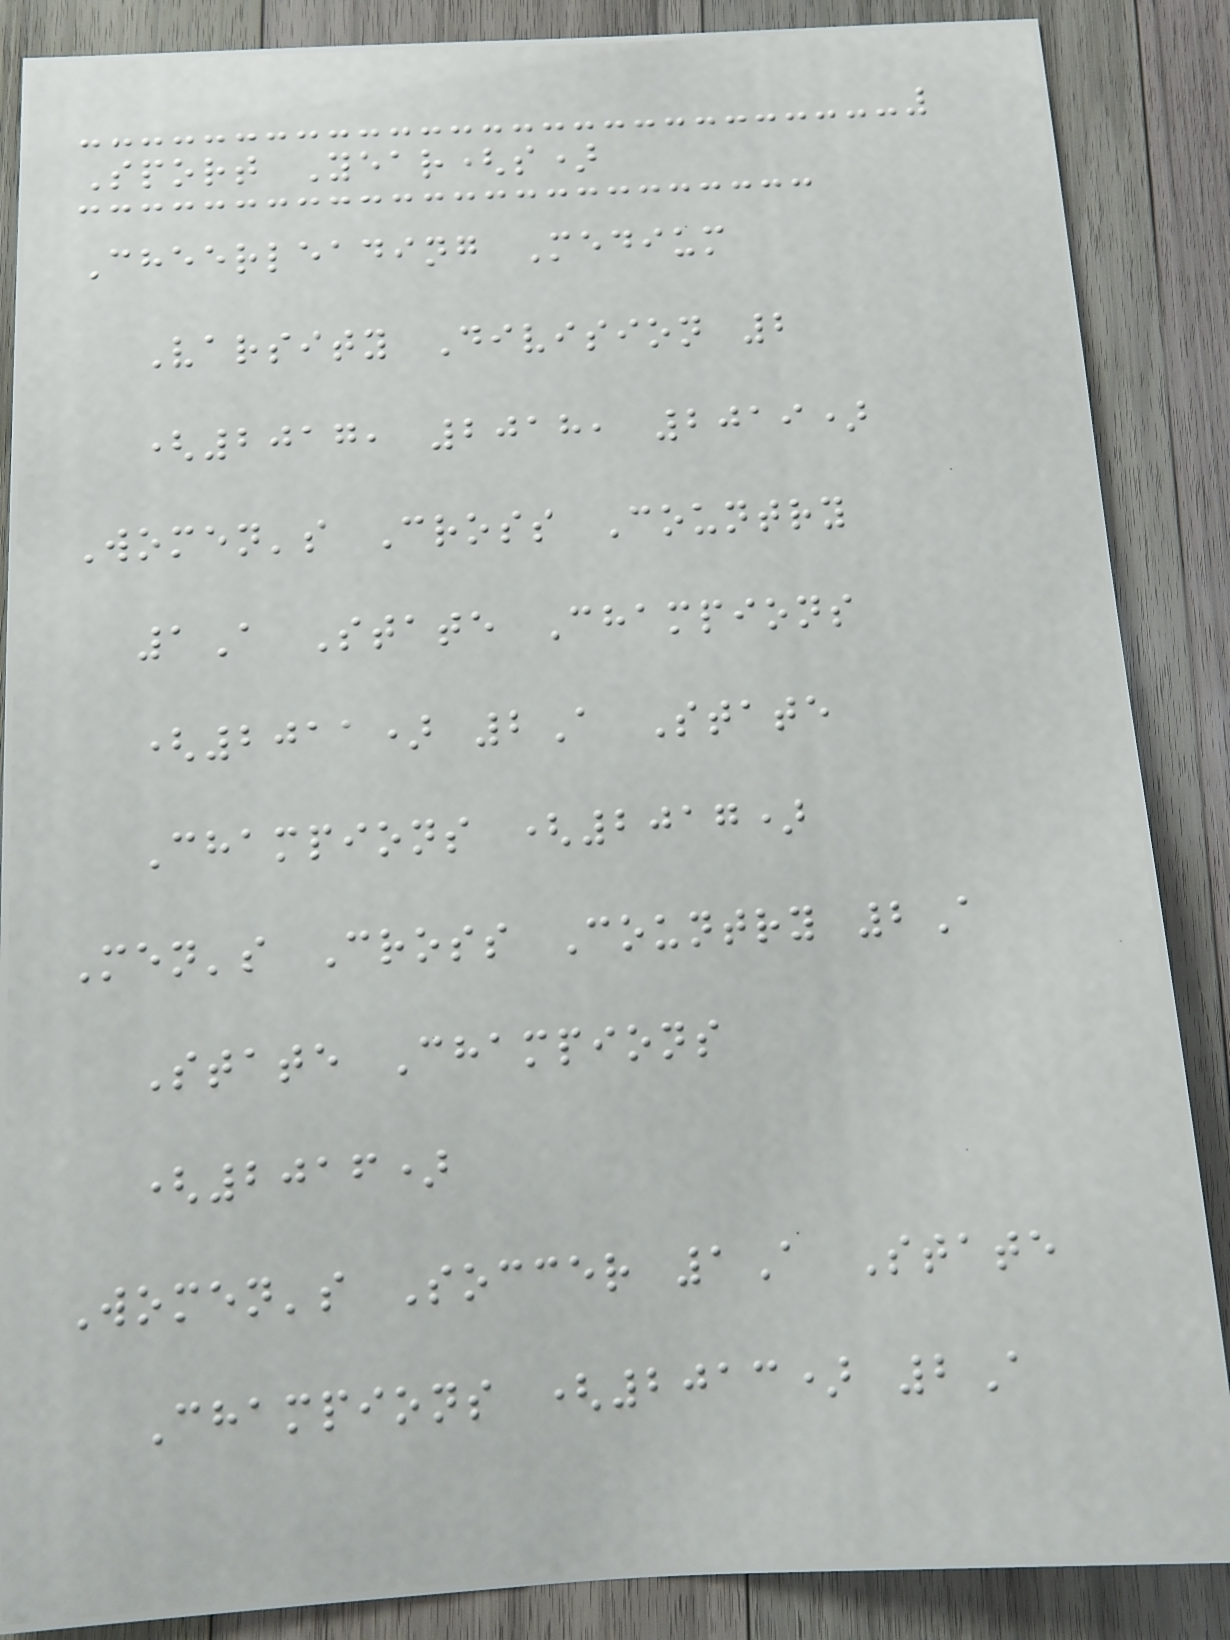Sport Year(s)
Cheerleading Medium
Varsity Division 2
(2017, 2018, 2019)
Women's Cross Country
1A State Champions
(2011) 2A State
Champions (2017)
Men's Cross Country 2A
State Champions
(2016)
Women's Soccer 1A State
Champions (2013) 2A
